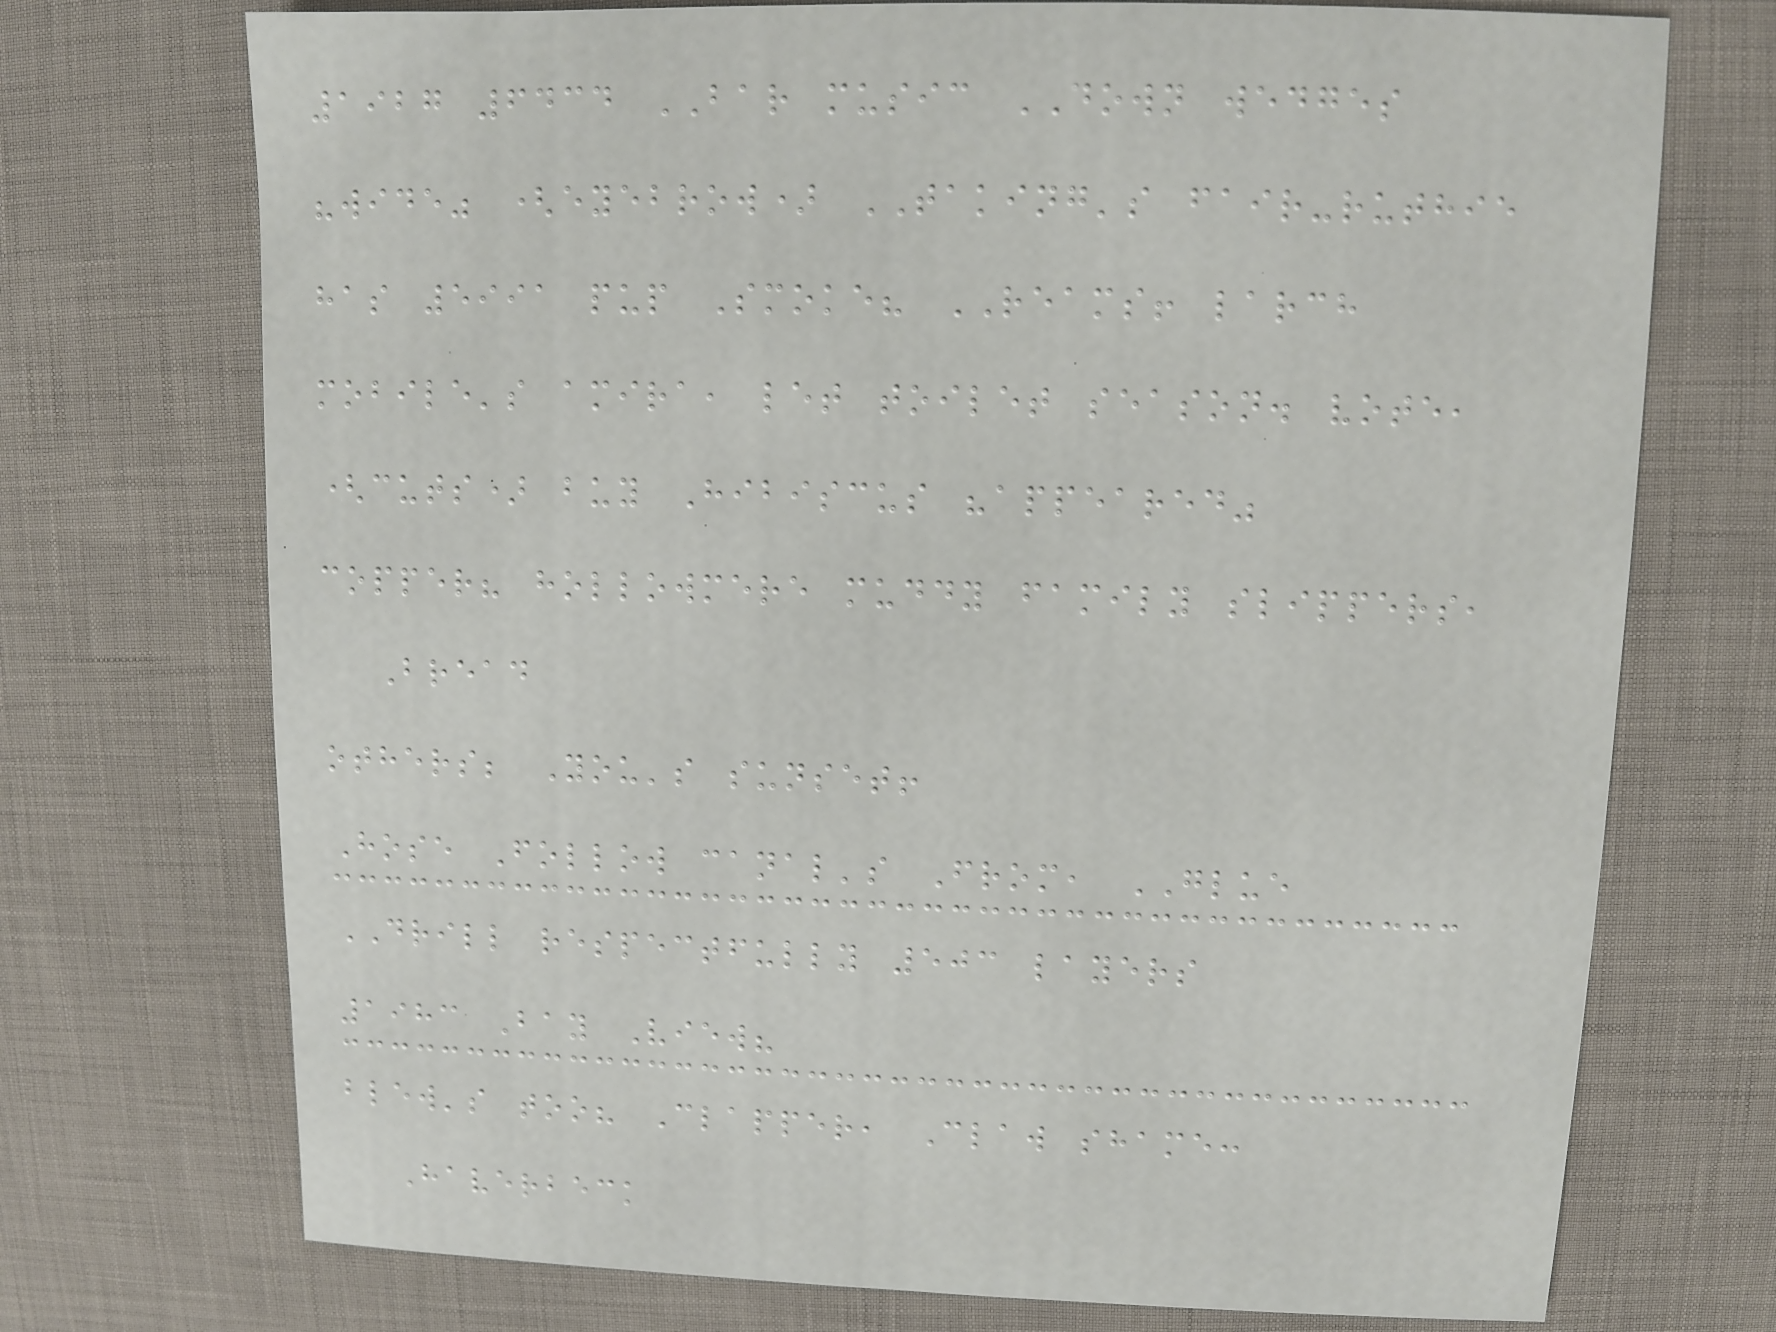1927 6434 BAR music DOWN wedges
"wide" (eyebrow) TAKING's fair-ruthie
has 5991 pup Smoke? REAMS! larch
mobile's amira, let toilet season. vote,
(cuts) buy Hibiscus "appeared"
copper? hollowmere muddy family slippers,
Bread
others; You's sunset!
Hose Follow canal's From, GLUE
DRILL respectfully 503 layers
1983 Bay View?
blew's too? Clapper, Claw shame:
Haverbeck
